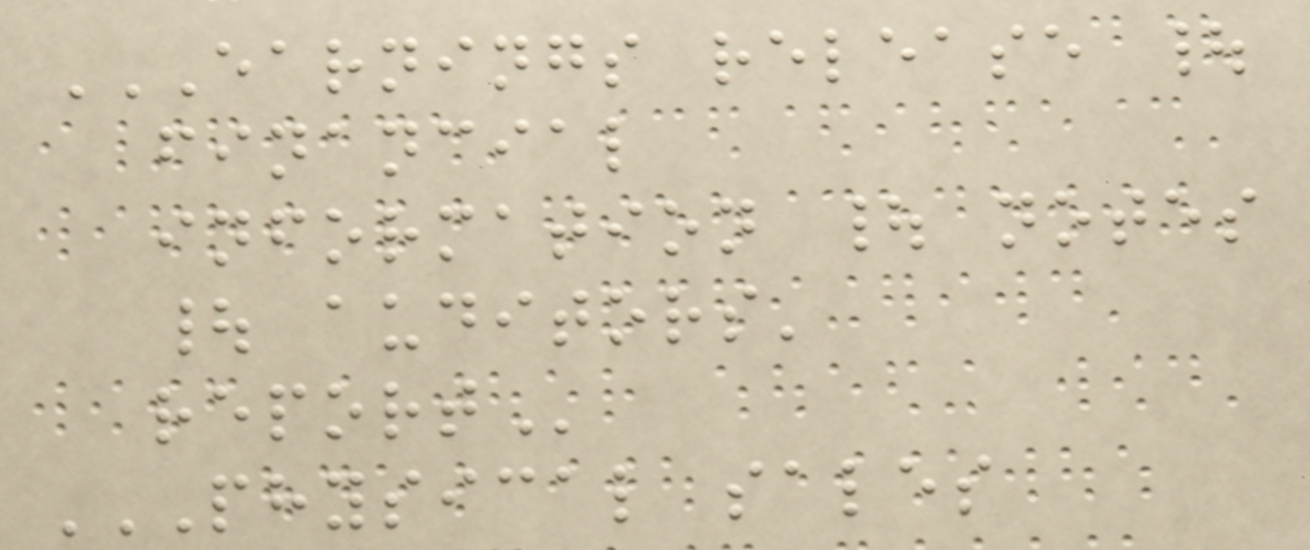EARNINGS RELEASE |
FINANCIAL
INFORMATION | NOTES
| AUDITORS'
REPORT
PHYSICAL SALES
